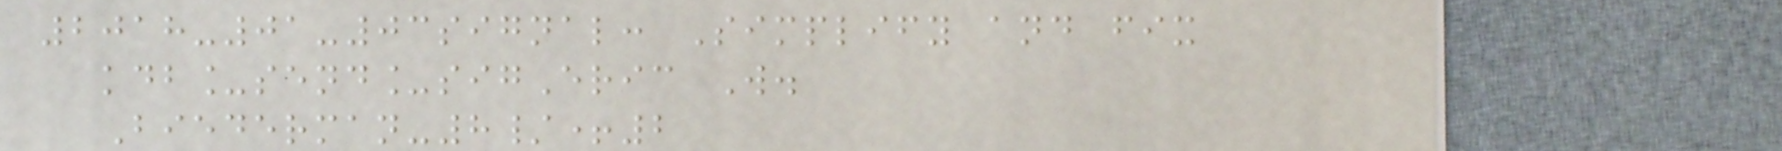2018-01-03signal: Simplify and fix
kdb_send_sigEric W.
Biederman-8/+2
